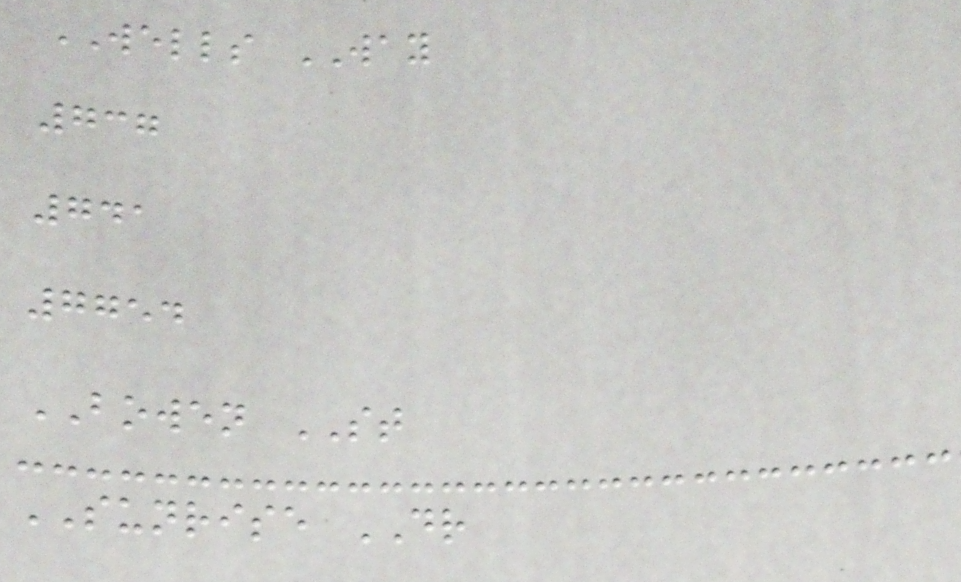WELLS WAY
737
741
7754
BOWEN ST
SUNRISE DR
